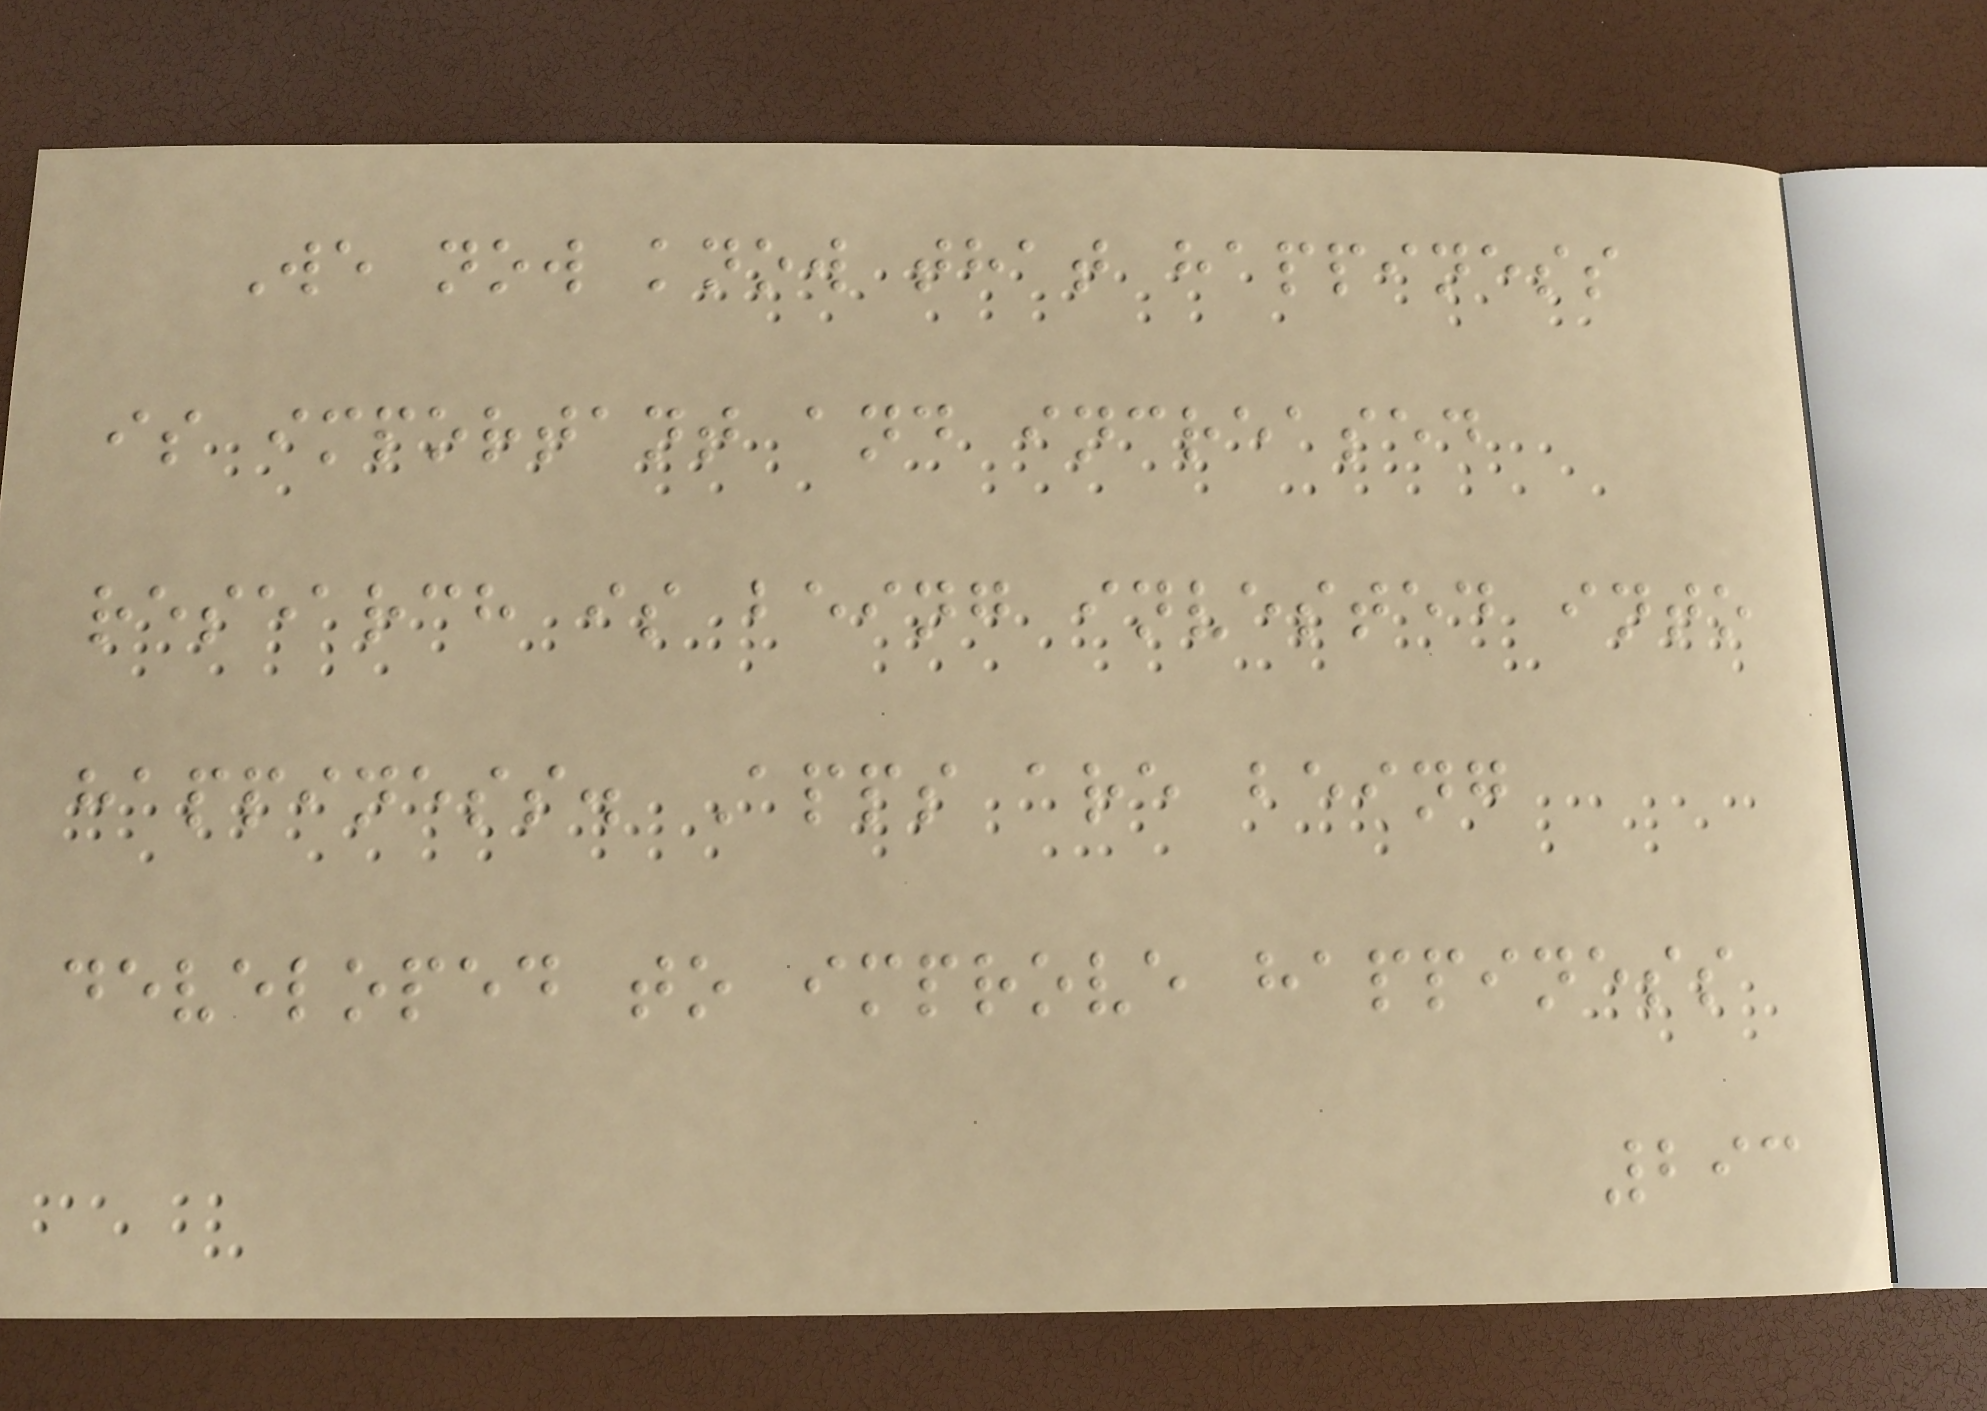We now know that happiness
is important and increased
research is being invested into
happiness. Apps are being
developed to improve happiness
293
